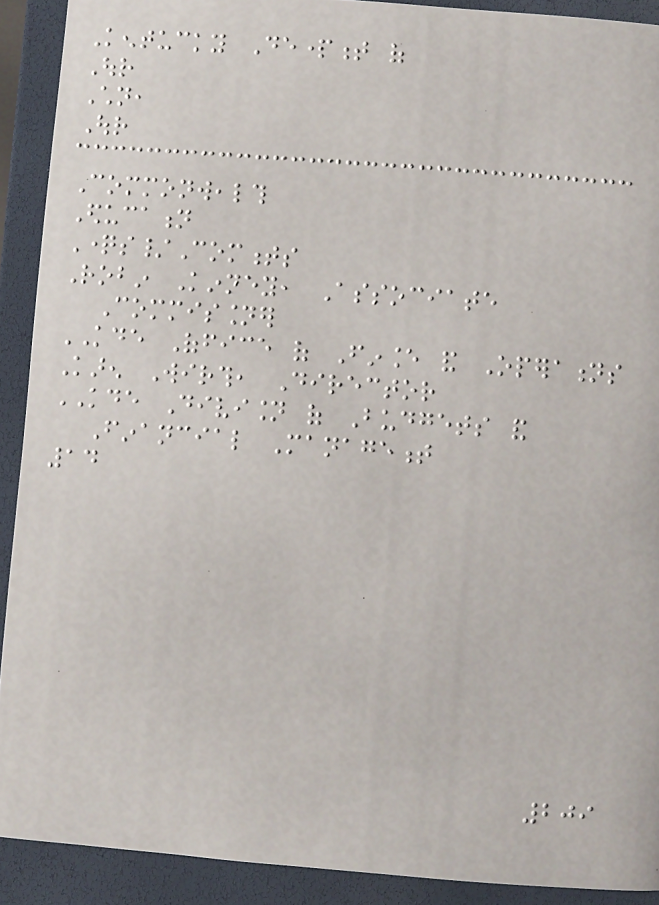Kentucky Department of
Our
Children,
Our
Commonwealth
Education
Questions/Comments
Robin Kinney, Associate
Commissioner
KDE Office of Finance and Operations
Karen Wirth, Director
KDE Division of Budgets and
Financial Management
14
209
